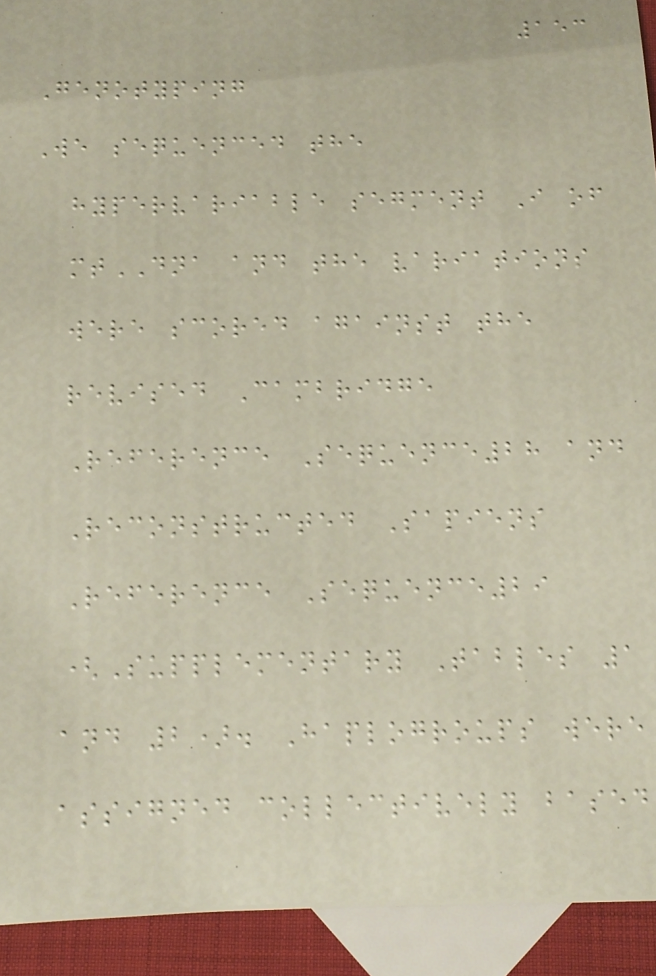153
Genotyping
We sequenced the
hypervariable segment I of
mtDNA and the variations
were scored against the
revised Cambridge
Reference Sequence28 and
Reconstructed Sapiens
Reference Sequence29
(Supplementary Tables 1
and 2). Haplogroups were
assigned collectively based
